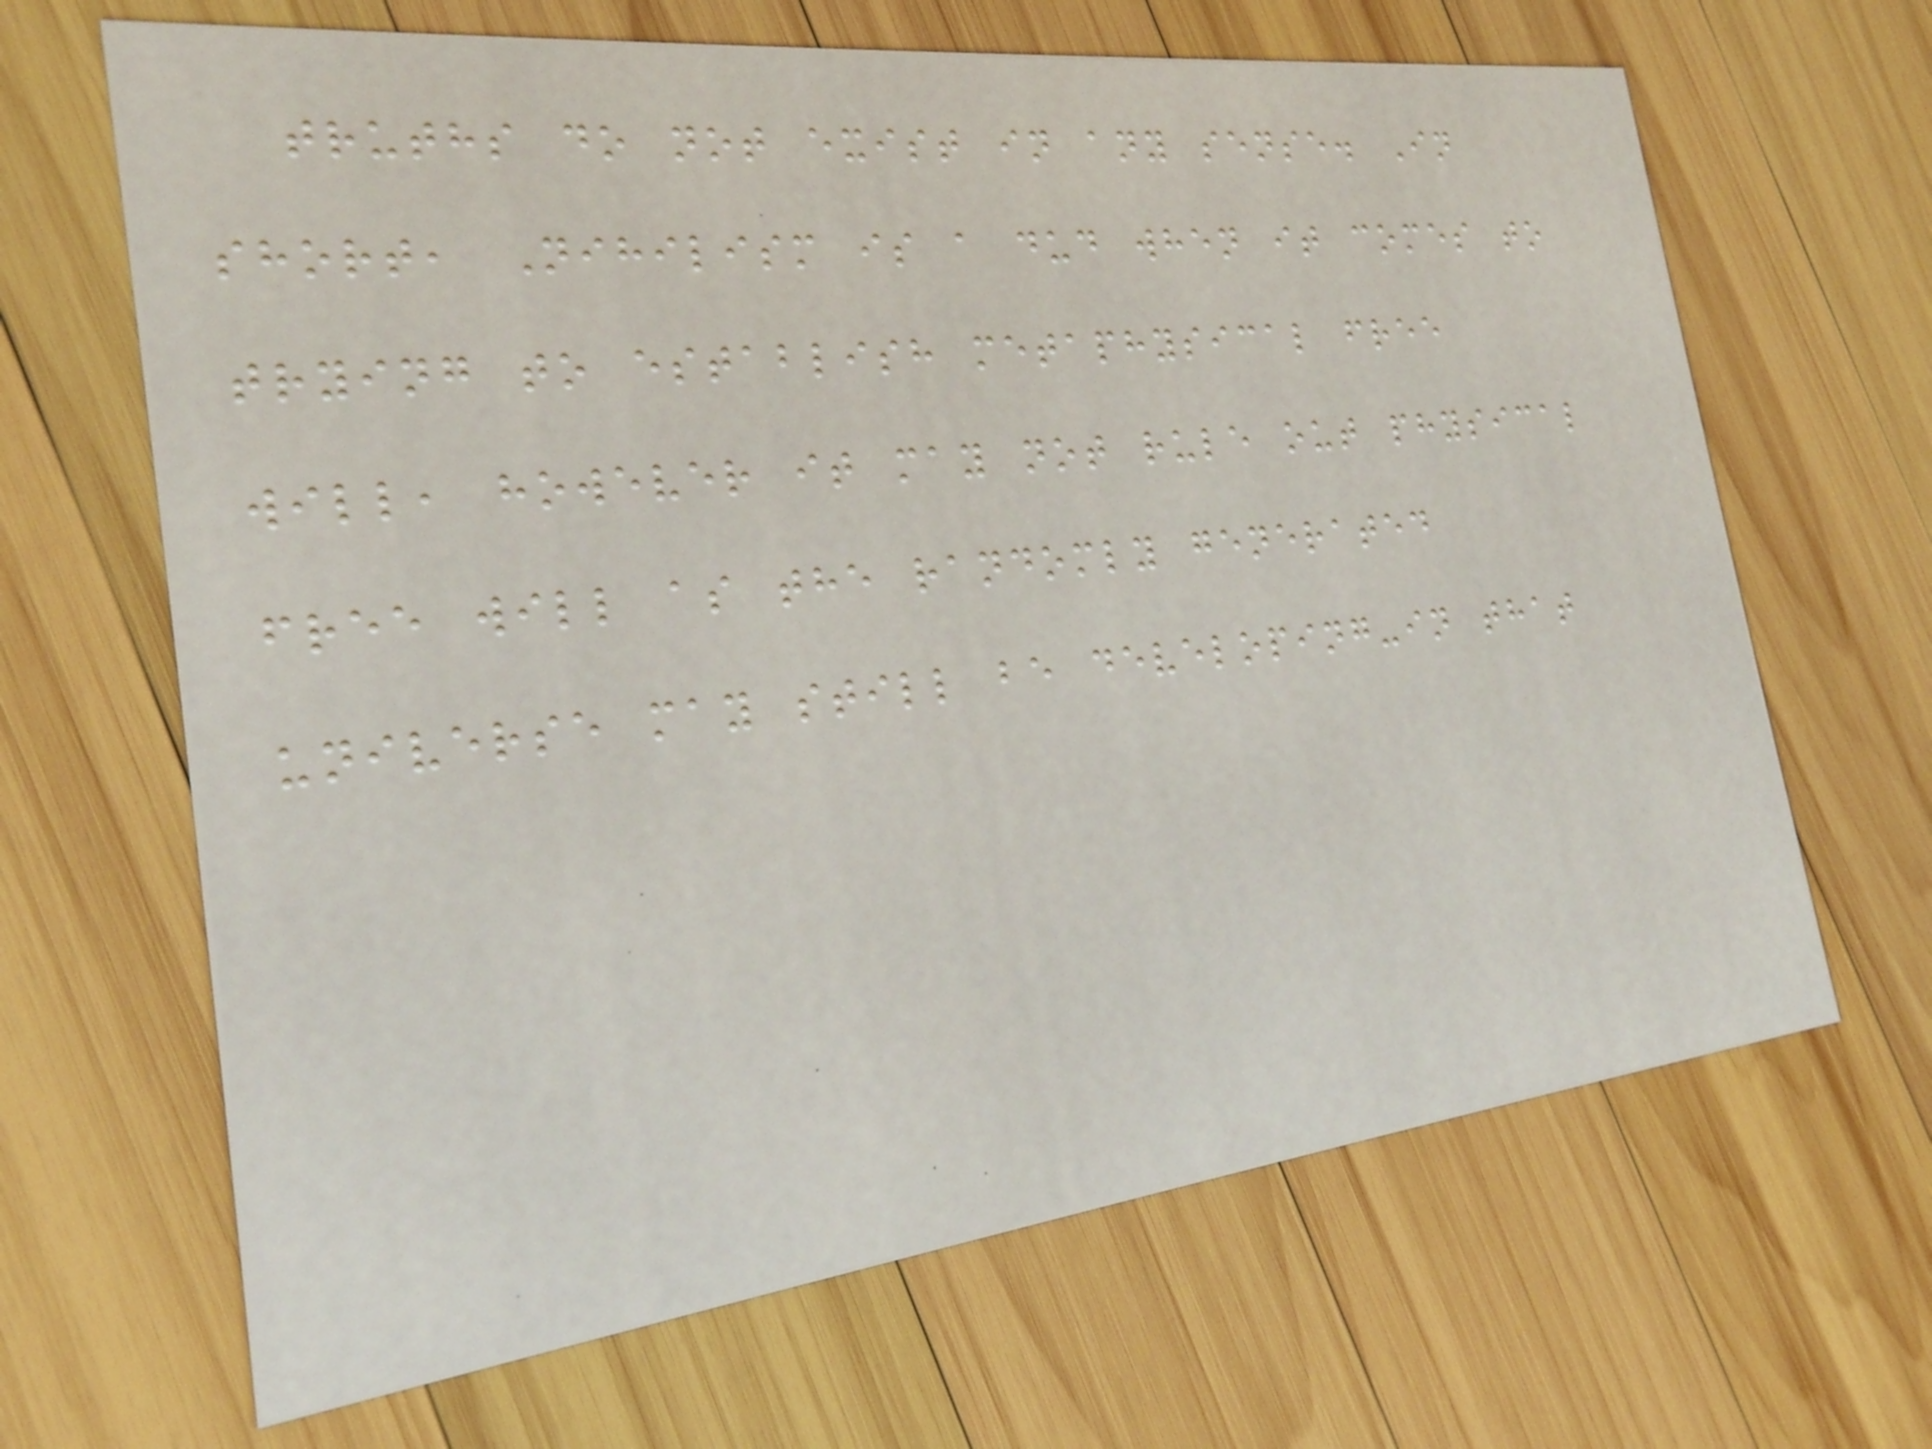truths do not exist in any sense. In
short, Nihilism is a dud when it comes to
trying to establish metaphysical free
will, however it may not rule out physical
free will as the randomly generated
universe may still be developing-in that
